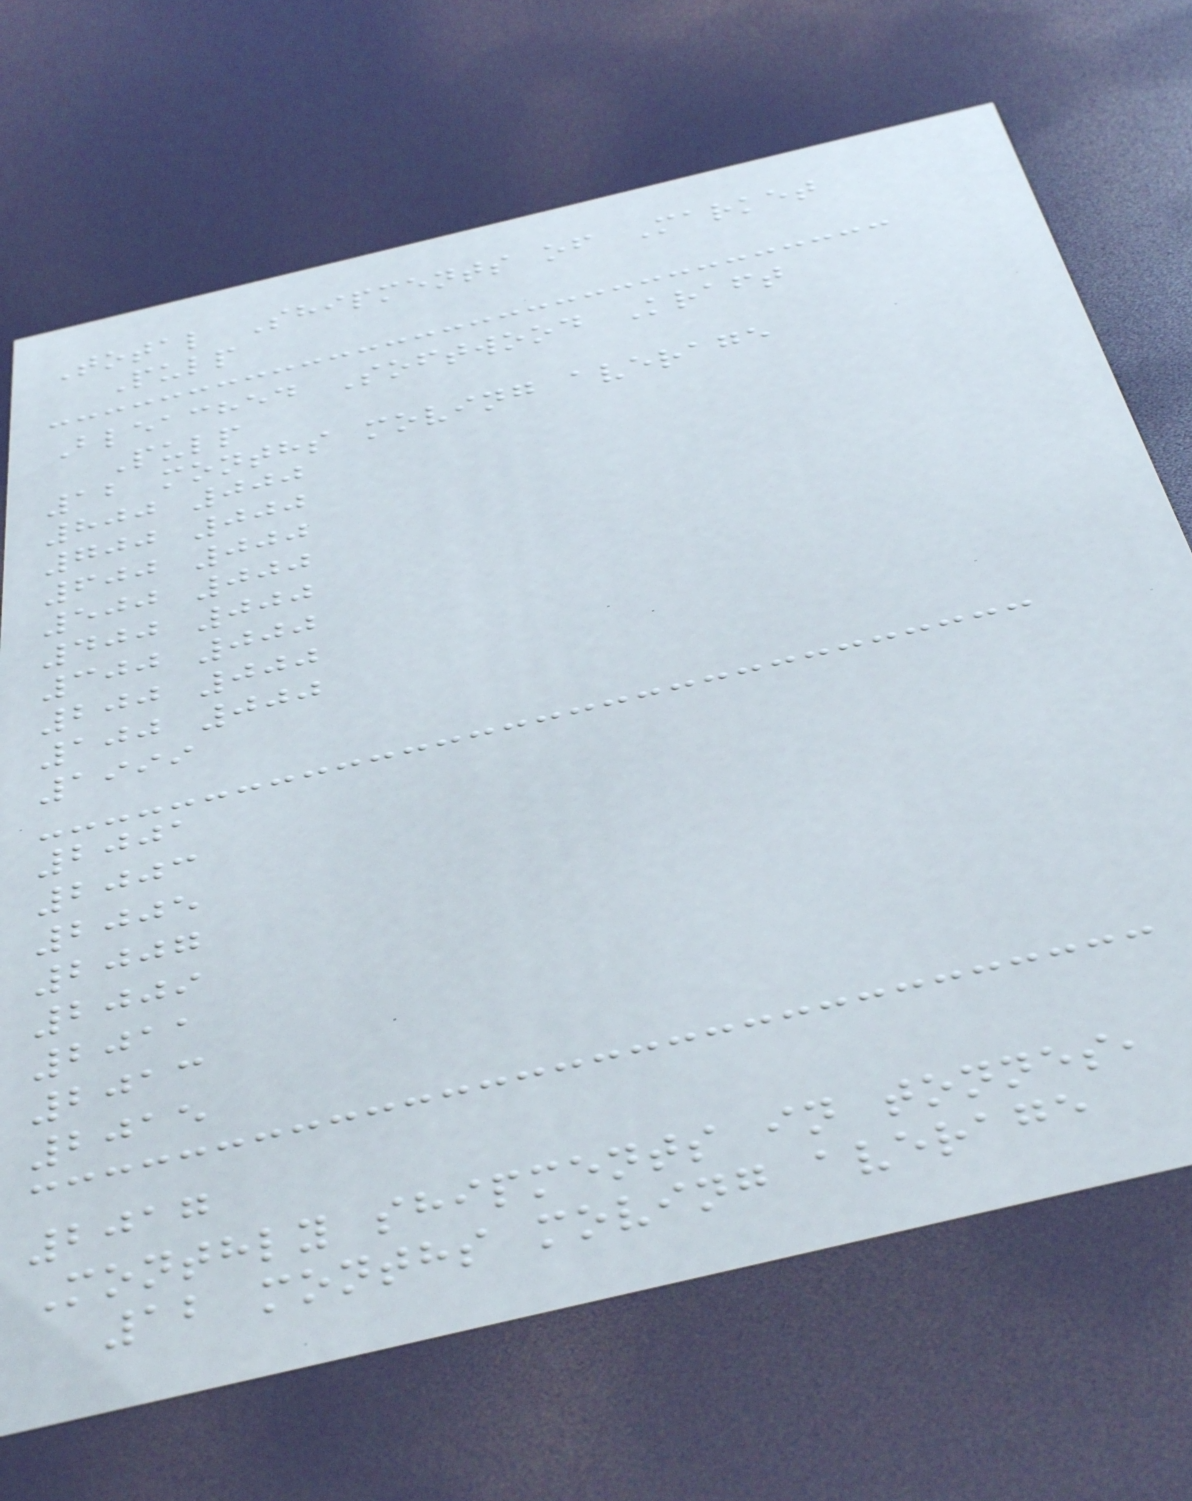Total Shipments of Market
Pulp
Bleached Softwood Kraft
Pulp
12 months moving average
800 000
700 000
600 000
500 000
400 000
300 000
200 000
100 000
1999
2001
2003
2005
2007
2009
2011
2013
2015
2017
Monthly shipments in tonnes,
12 months moving average
